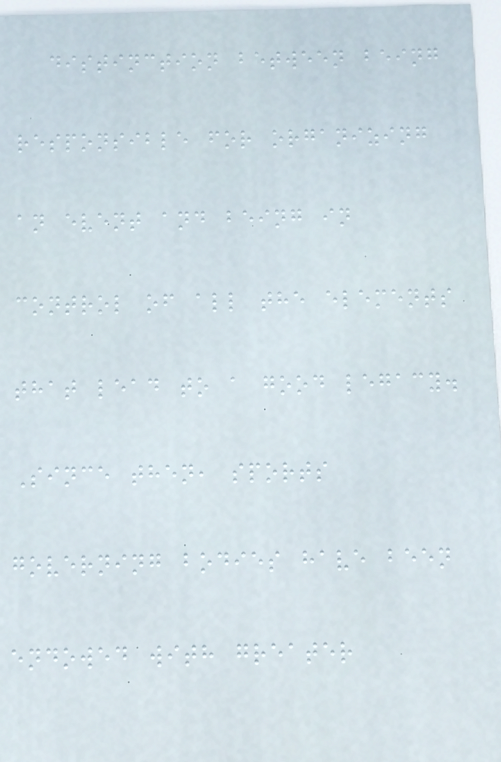distinction between being
responsible for organizing
an event and being in
control of all the elements
that lead to a good legacy.
Since then, sports
governing bodies have been
endowed with greater
